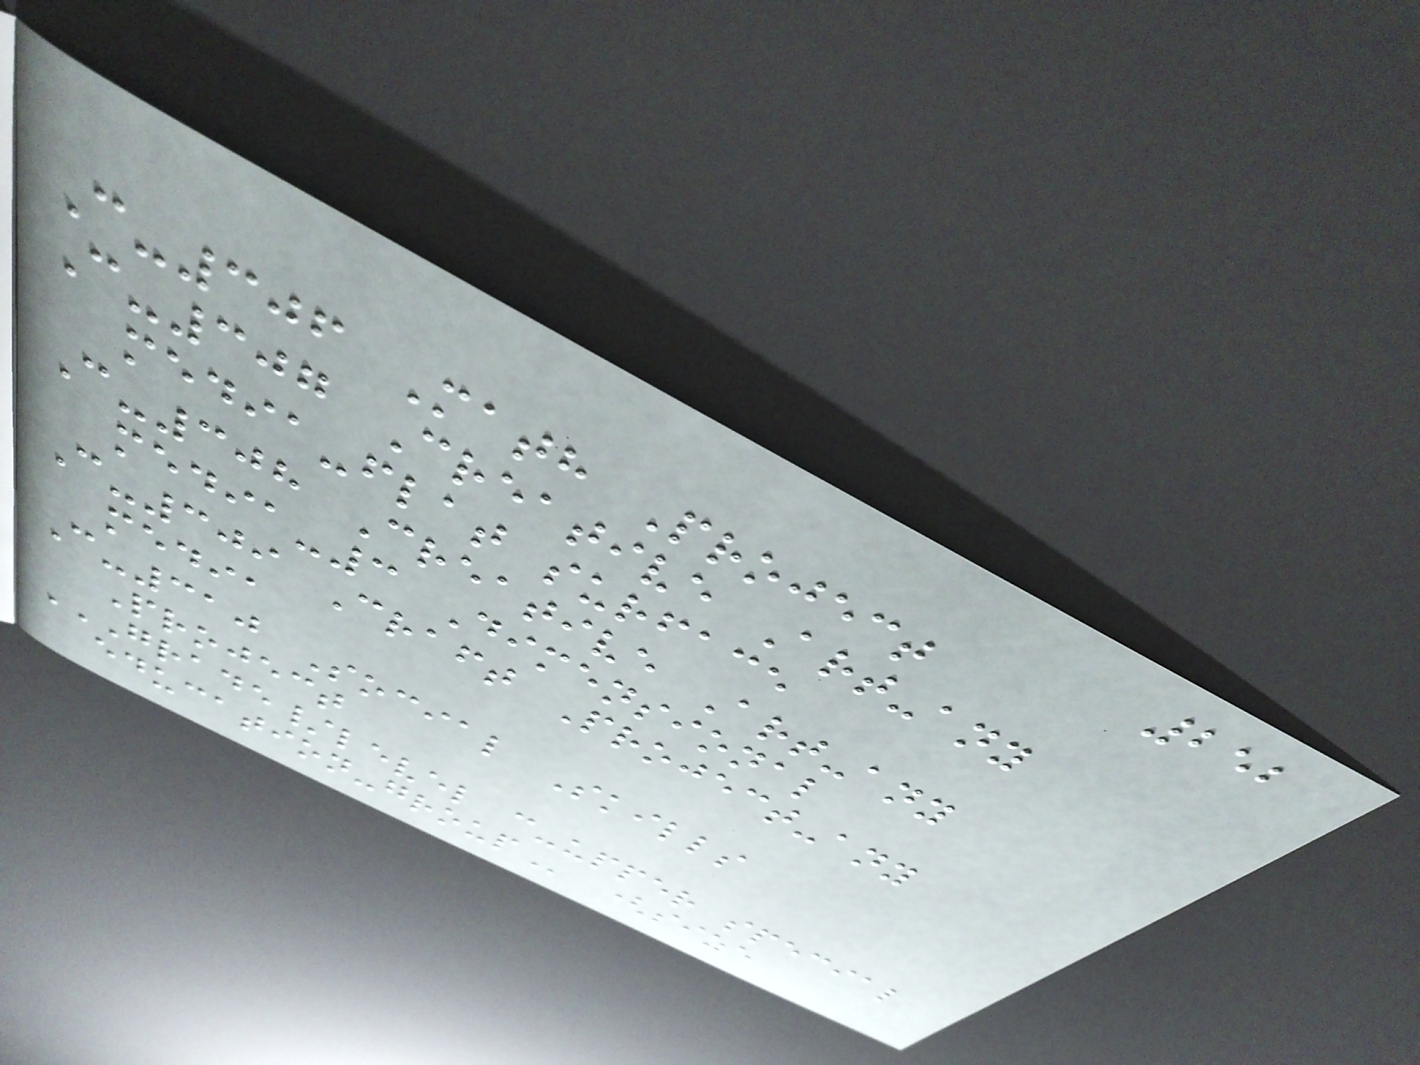252
C-306 Math Project
C-307 Creative Art-any
media-flat surface
C-308 Creative Art-any
media-3 Dimensional
C-309 Craft Project-any
media
C-310 Social Skills
Project
GRADE/LEVEL C-UPPER SPECIAL
EDUCATION-GROUP (size
